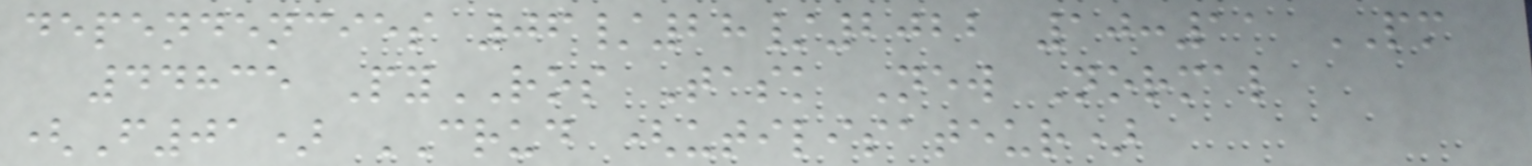dependencies 06/28/2022 10:11 PM
44835 PyROS Task New Normal
(F01) CRUD (utilisateur)
